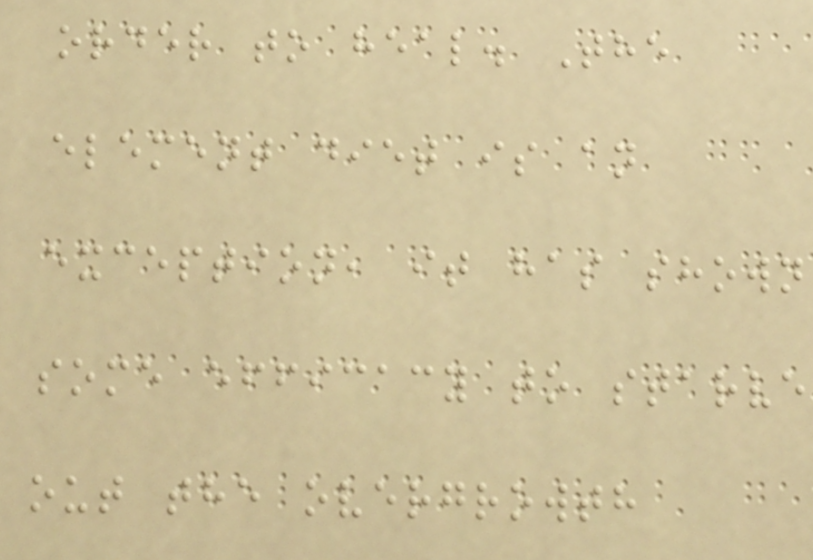order to heal. The
element diet is an
exception, it has shown
some efficacy to starve
out the overgrowth
